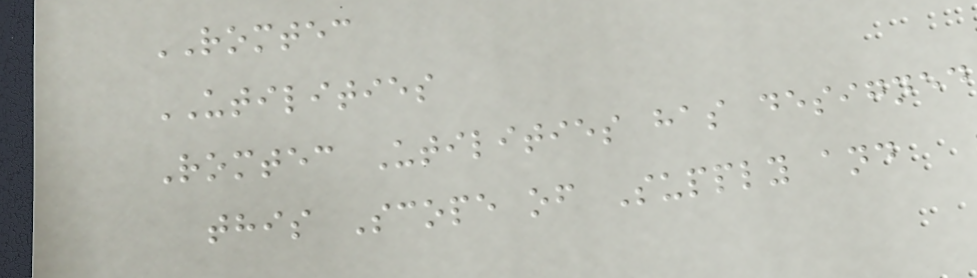ROMTEC
UTILITIES
Romtec Utilities has designed
this Scope of Supply and
